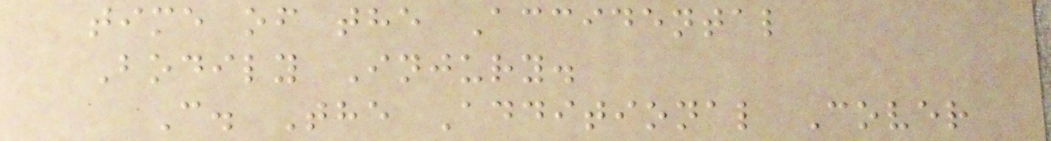time of the Accidental
Bodily Injury.
C. The Additional Cover
